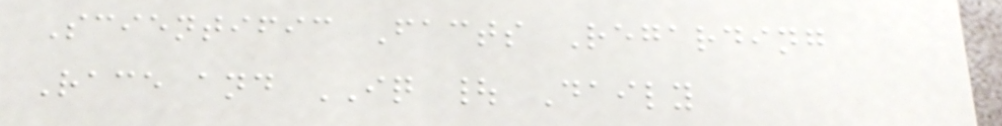Scientific Facts Regarding
Race and IQ | Daily
